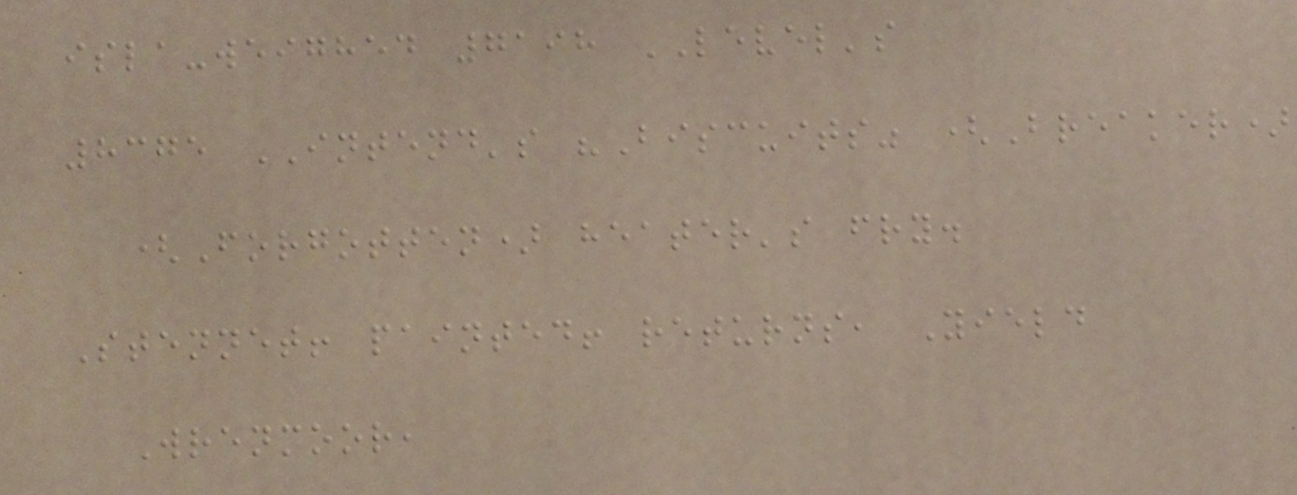isla-weighed 7198 LEVEL's
8375 INTEND's "Biscuits" (Breaker)
(Forgotten) heater's fry.
Stennet! painted! returns, Yield
Wrenmoor,
